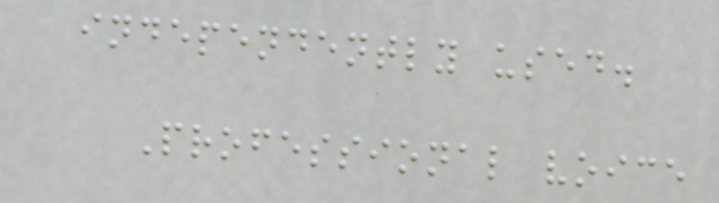independently used.
Professional voice
